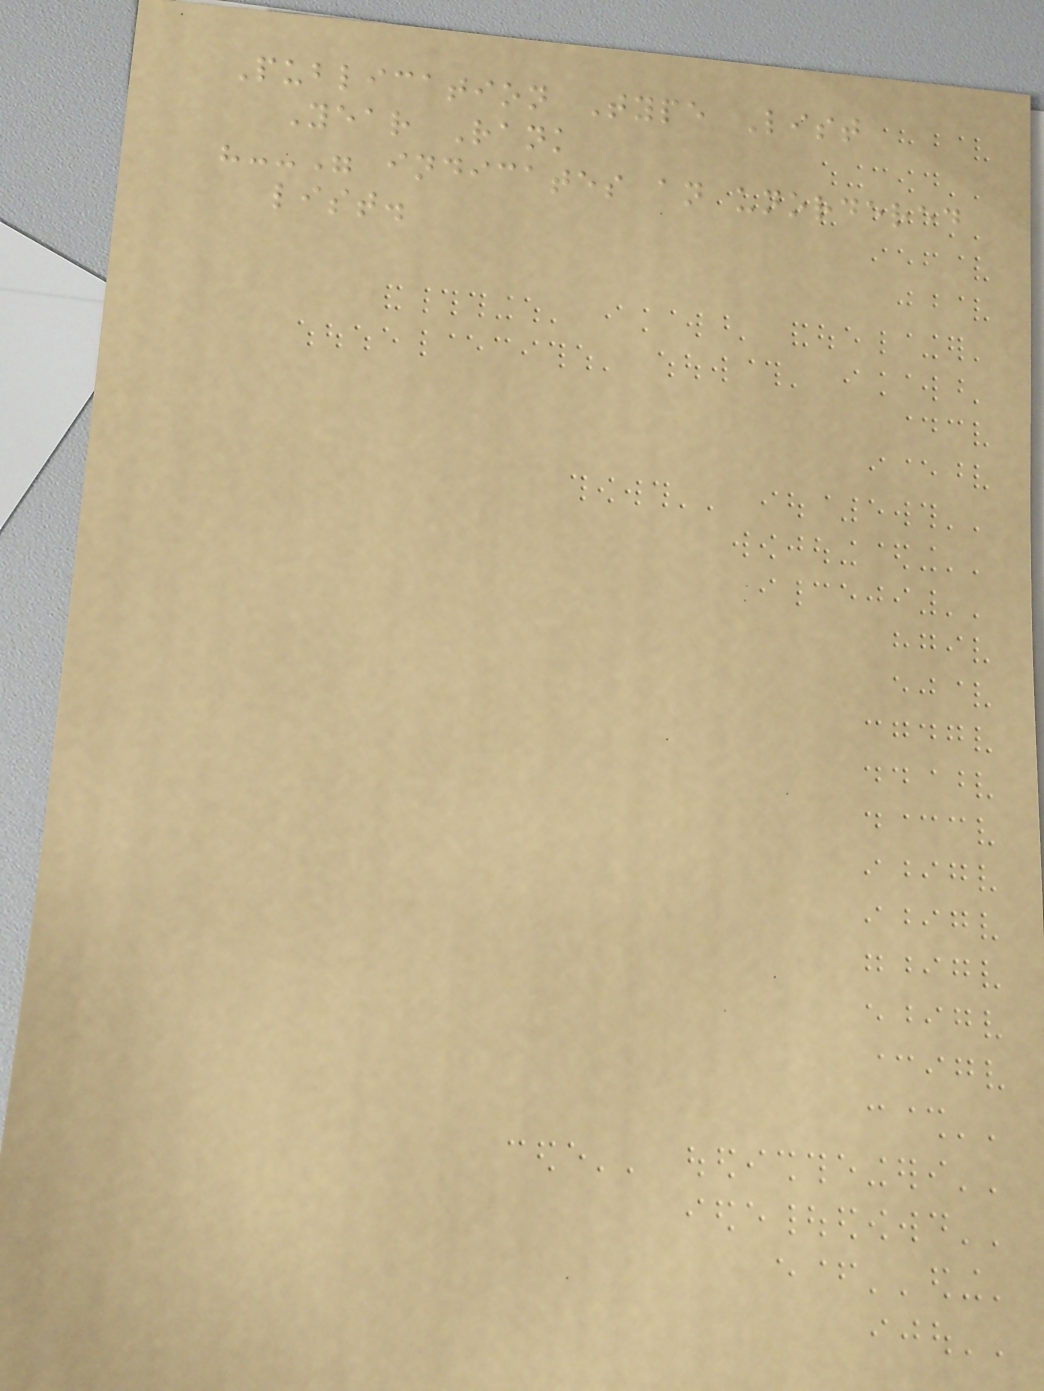Publication Type List
Year Rank
"--" indicates an unordered
list.
